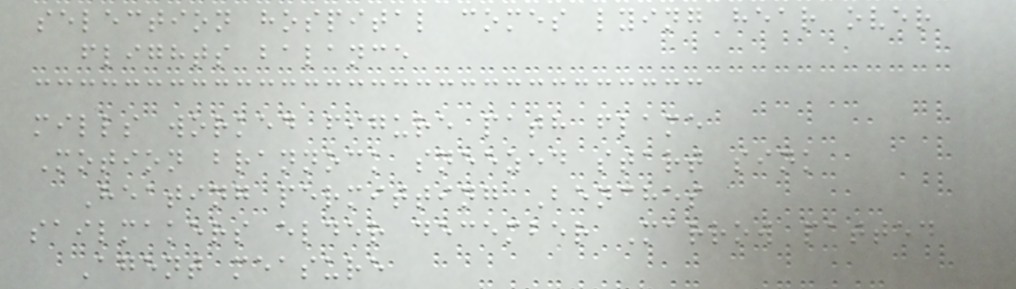selection hospital comes lying hear over
flights balance
mills worked figure path flame
Motion brannock sneezed start sink
Heating permitting Benches
sailmakers elder december Marrow patted
Agent measure
